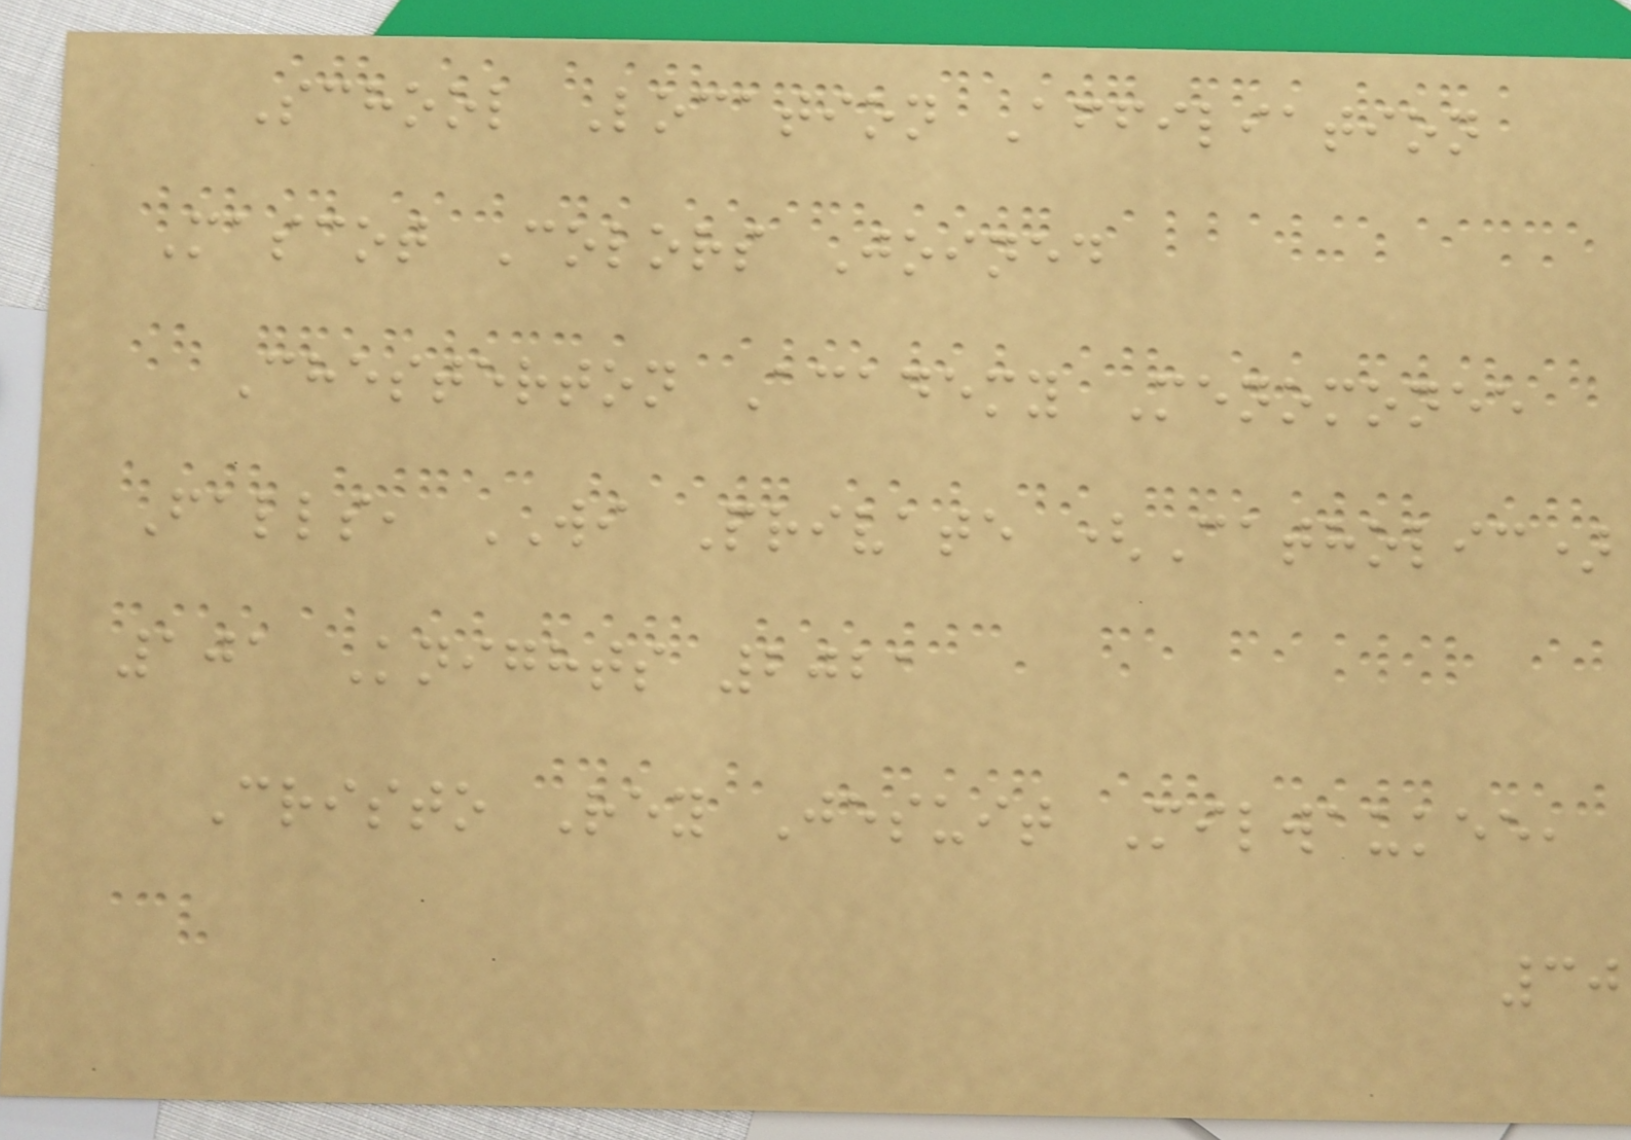School Location Affiliation
Mascot Colors Joined
Chesterton Academy Menomonee
Falls, WI Private (Catholic)
101 Knights 2021
Cristo Rey Jesuit Milwaukee,
30
